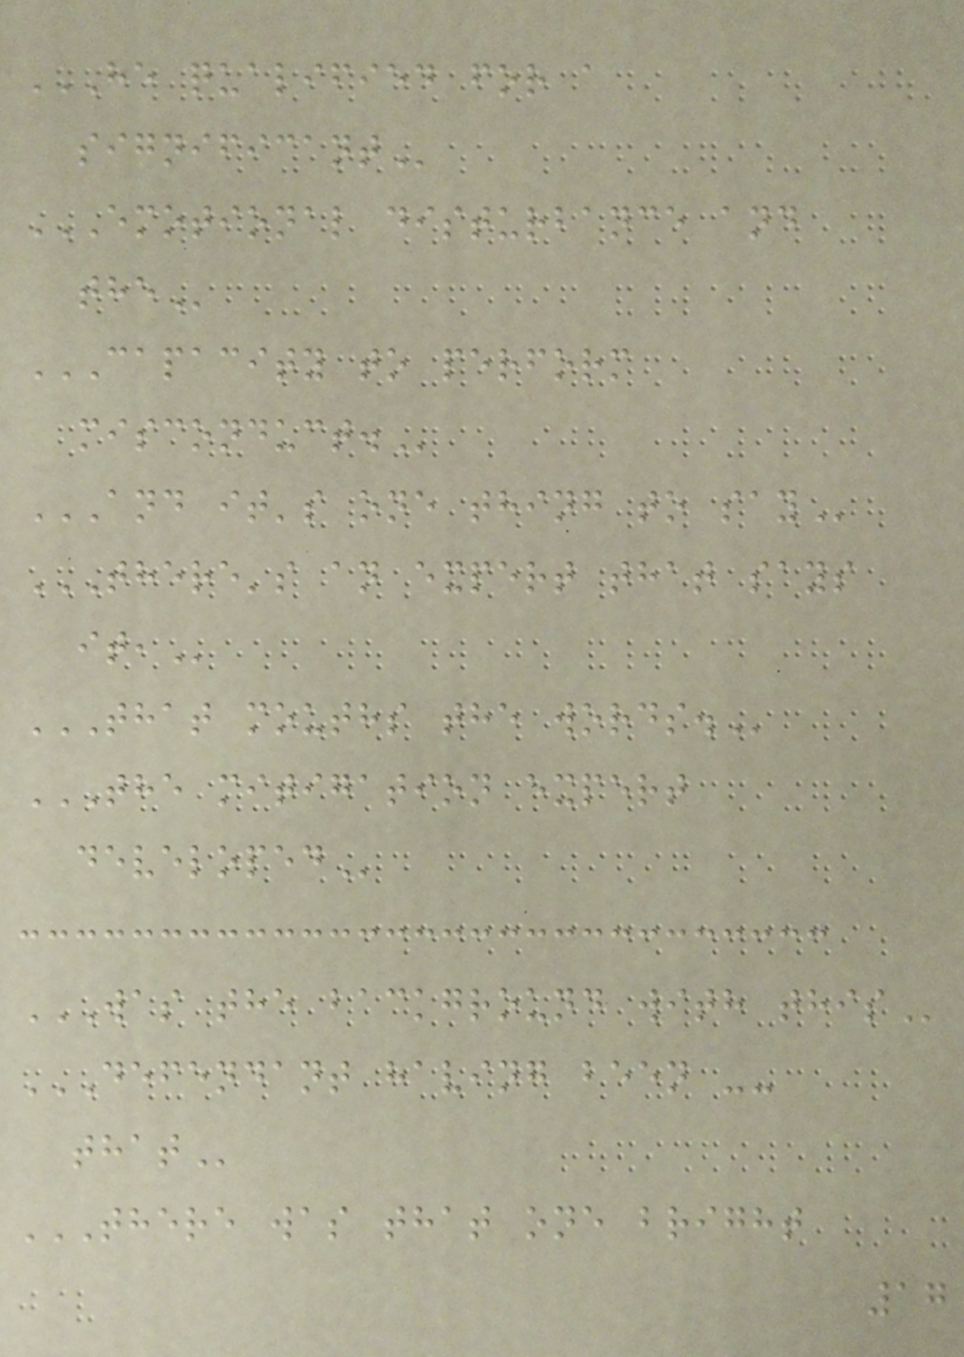HE QUALIFIED FOR A
SIGNIFICANT
EMOTIONAL DISTURBANCE AND
THE
CAPACITY TO PERFORM
MISCONDUCT.
AND IT'S ONE THING TO SAY
THERE'S AN EXPERT THAT SAYS
IT,
THAT MOUTHS THE WORDS.
THE MITIGATION EXPERT
DEVELOPED
WAS THE BACKGROUND WITH THIS
DEFENDANT HAVING BEEN --
THAT
THERE WAS THAT ONE BRIGHT
17
